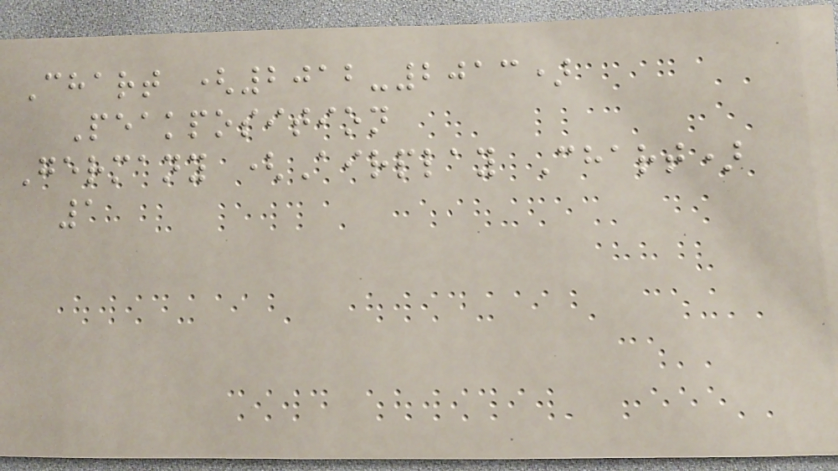Chart (2012-2013)
Peakposition
Germany (Airplay Chart)
1
